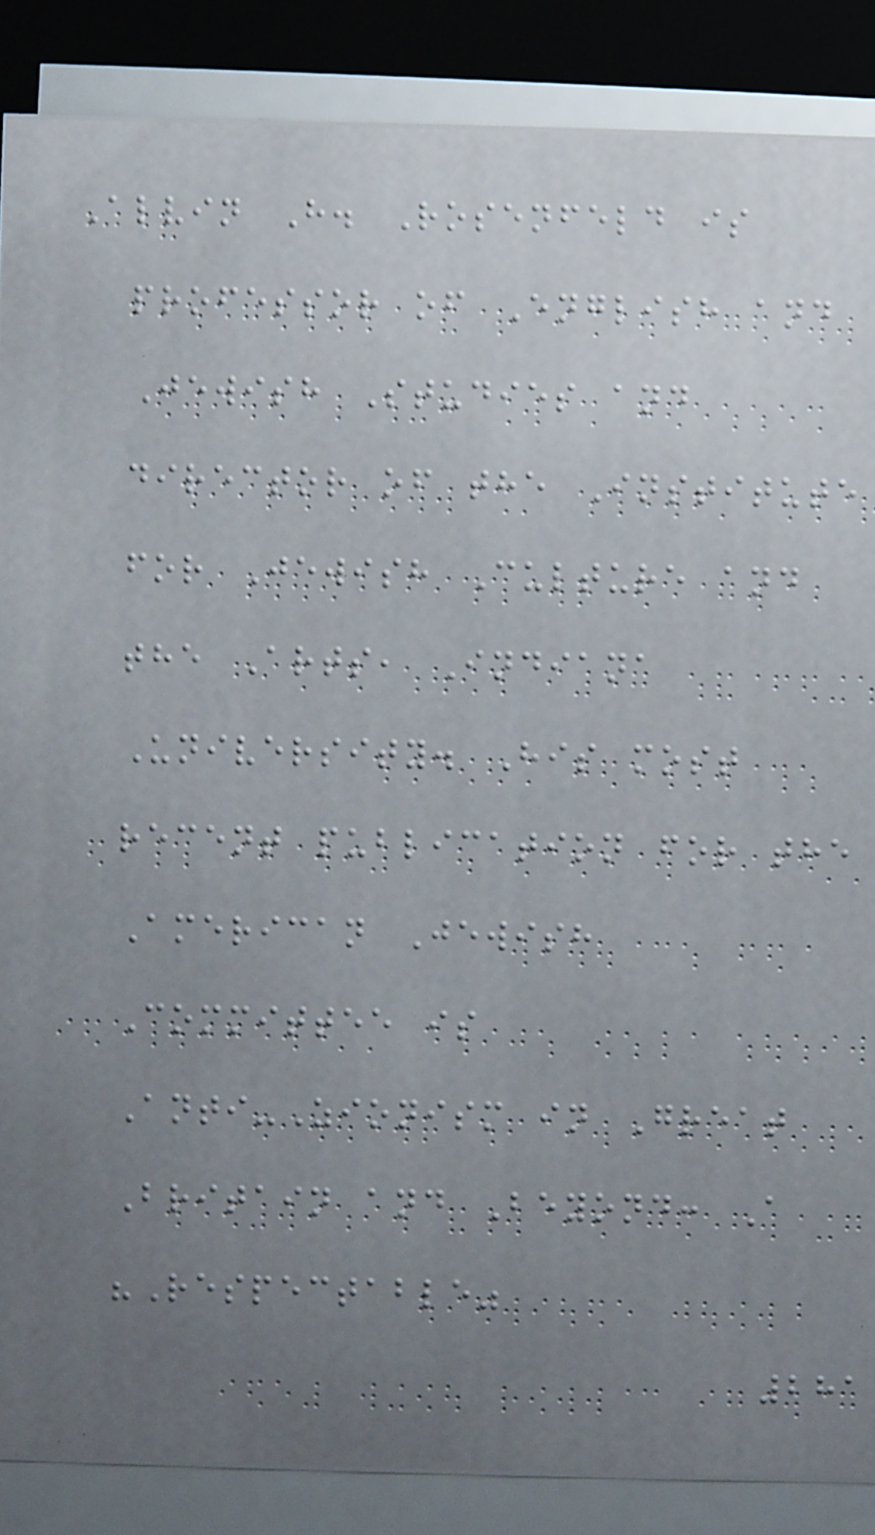Alvin H. Rosenfeld is
professor of English and
Jewish Studies and
director of the Institute
for Jewish Culture and
the Arts, Indiana
University. His most
recent publication for the
American Jewish
Committee is
Anti-Zionism in Great
Britain and Beyond: A
"Respectable"
281
